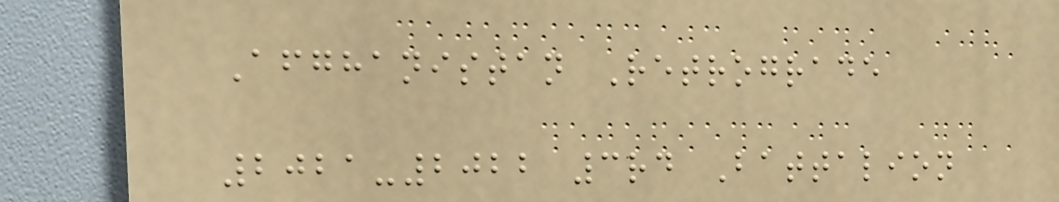Afghanistan Retrograde
2021-2022 3rd Battalion
